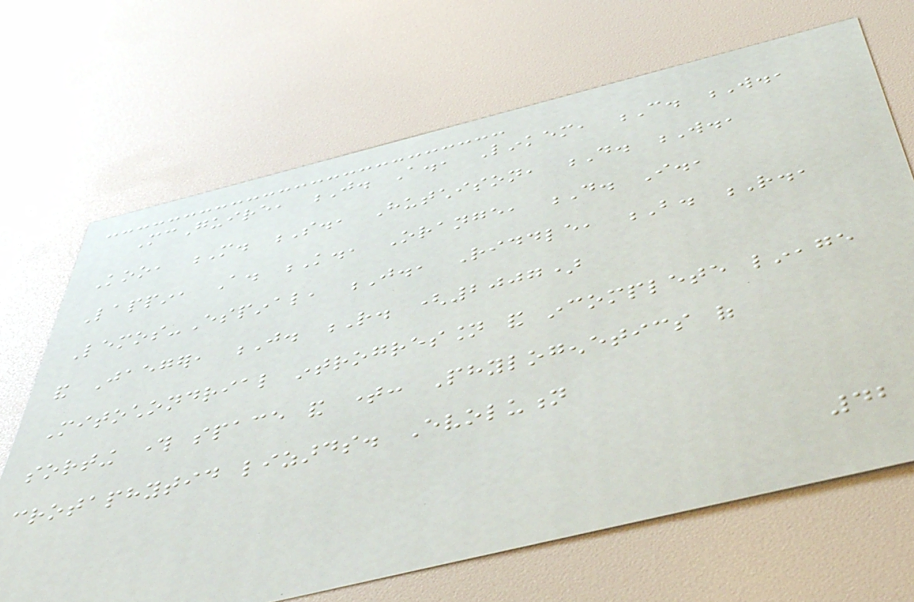McGuire, J. A., Linkem, C. W.,
Koo, M. S., Hutchison, D. W.,
Lappin, A. K., Orange, D. I.,
Lemos-Espinal, J., Riddle, B. R.,
and Jaeger, J. R. (2007)
Mitochondrial introgression and incomplete lineage
sorting through space and time: Phylogenetics of
crotaphytid lizards. Evolution
42
